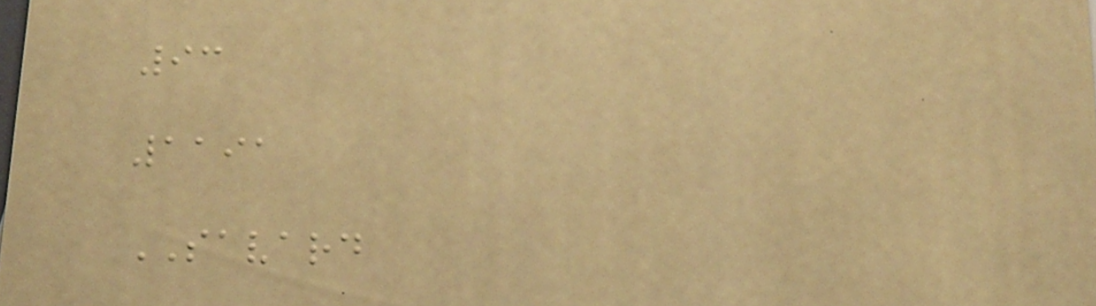93
1191
SAVARD
